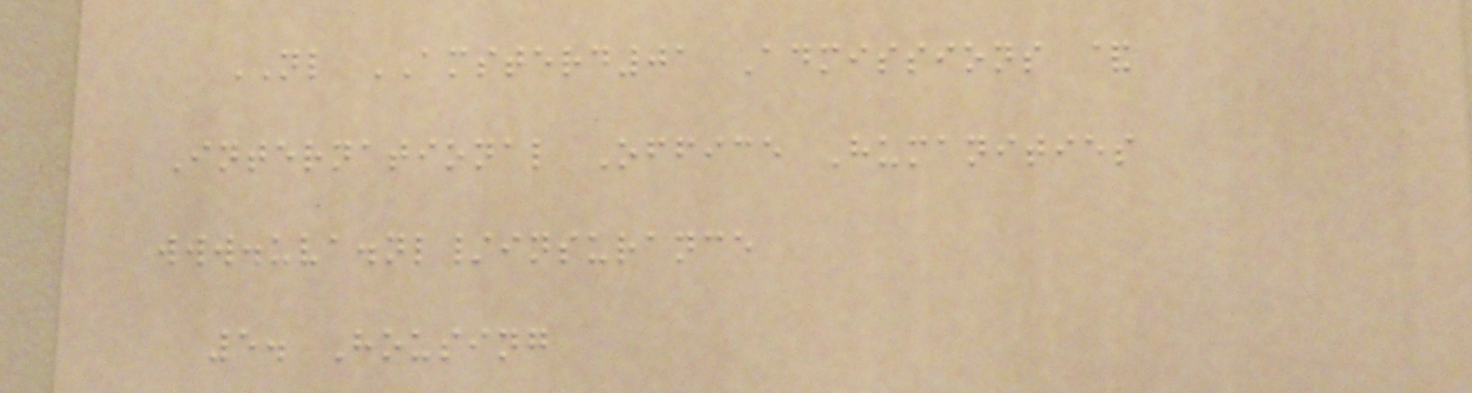NL AMSTERD01 Admissions &
International Office Humanities
www.uva.nl/insurance
5. Housing
